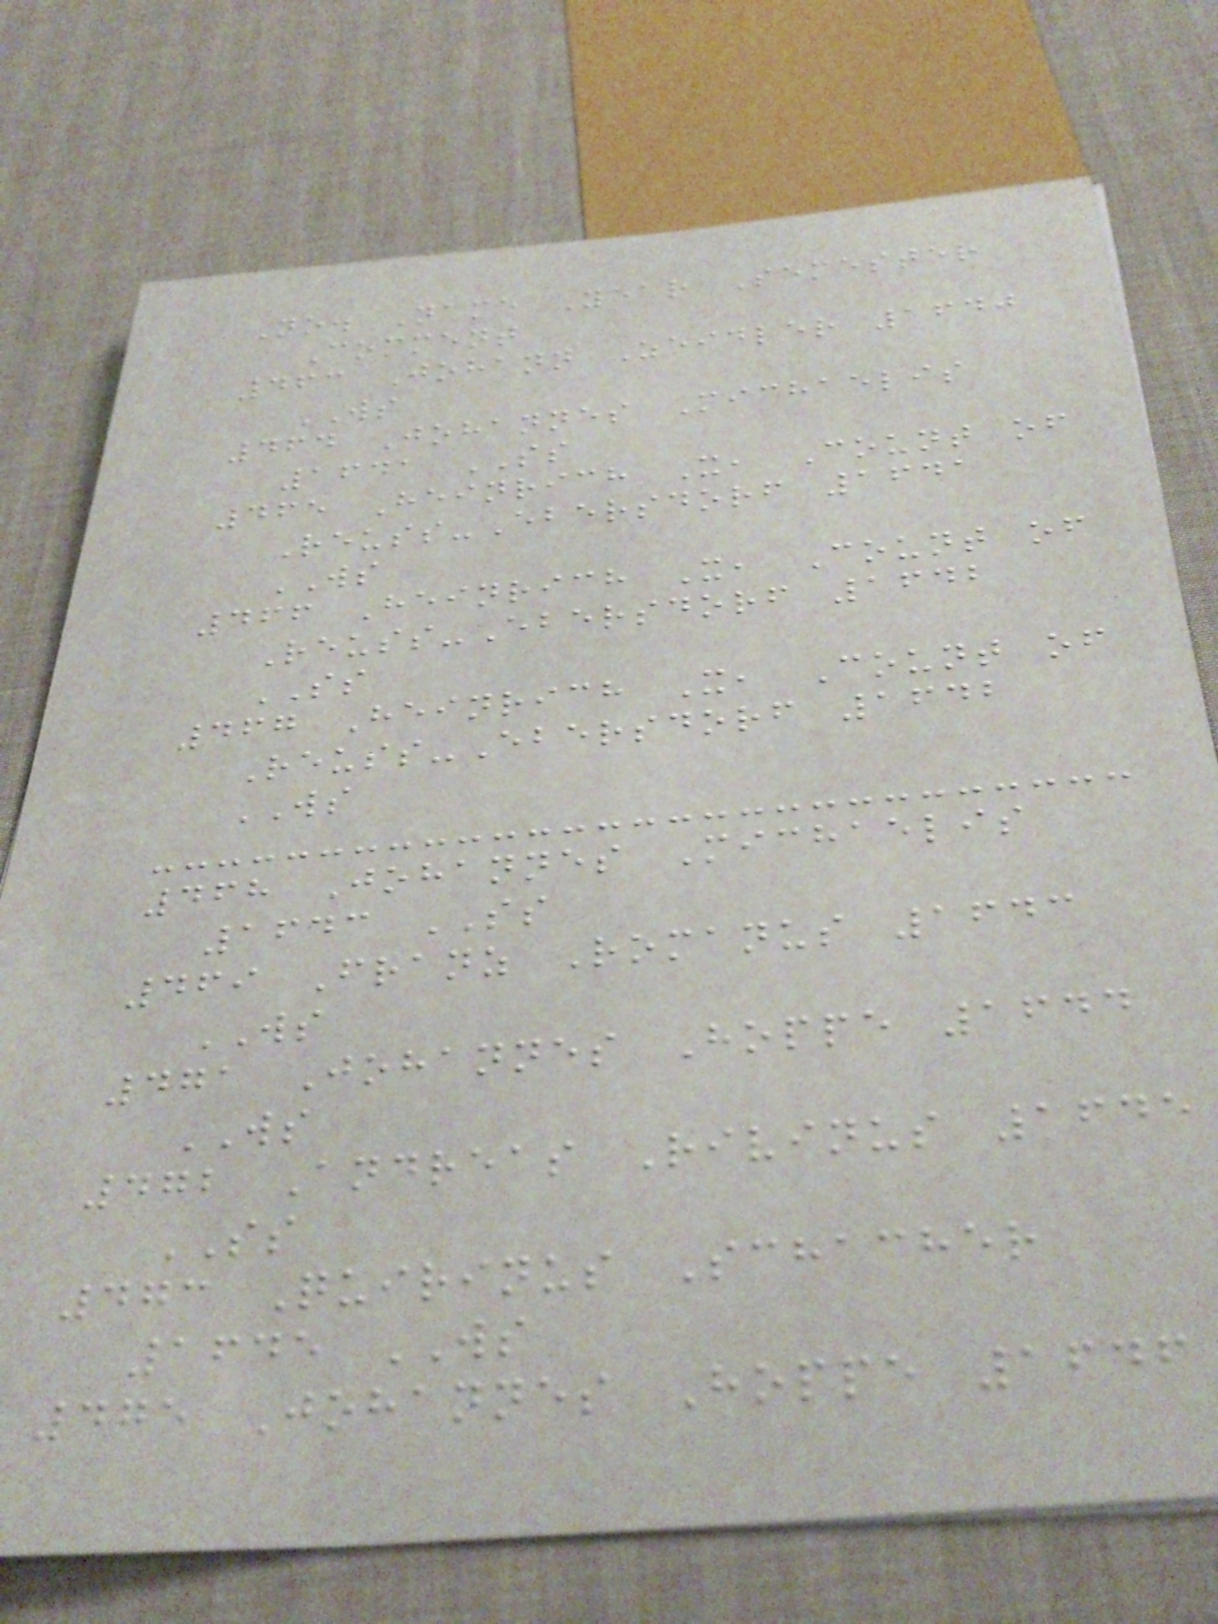No. Name Year Semester
Comment
463 Johann Zeidler 1640
WS
464 Johannes Michaelis
1641 SS
465 Heinrich X, Count of
Reuss-Ebersdorf 1641
WS
466 Heinrich X, Count of
Reuss-Ebersdorf 1642
SS
467 Heinrich X, Count of
Reuss-Ebersdorf 1642
WS
468 Johannes Michaelis
1643 SS
469 Franz Romanus 1643
WS
471 Johannes Hoppe 1644
WS
472 Andreas Rivinus 1645
SS
473 Quirinus Schacher
1645 WS
475 Johannes Hoppe 1646
